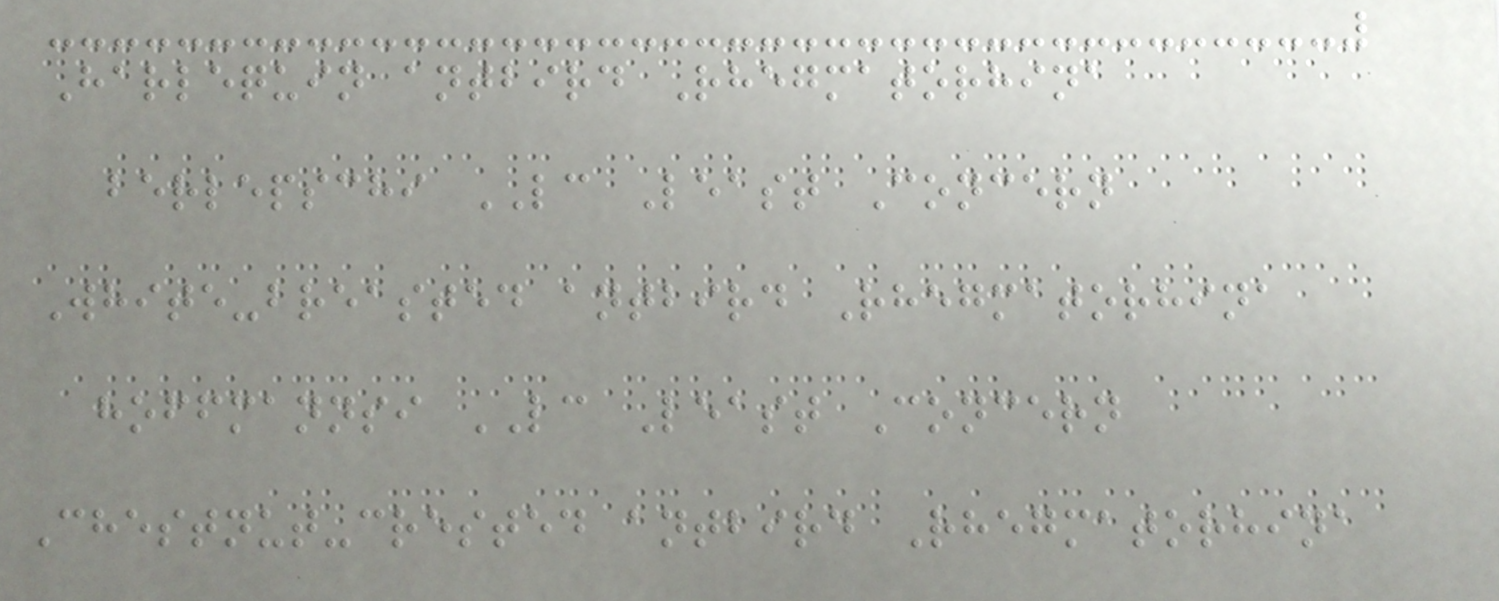Harlequin antbird Rhegmatorhina
berlepschi LC Least Concern
White-breasted antbird Rhegmatorhina
hoffmannsi LC Least Concern
Chestnut-crested antbird Rhegmatorhina
